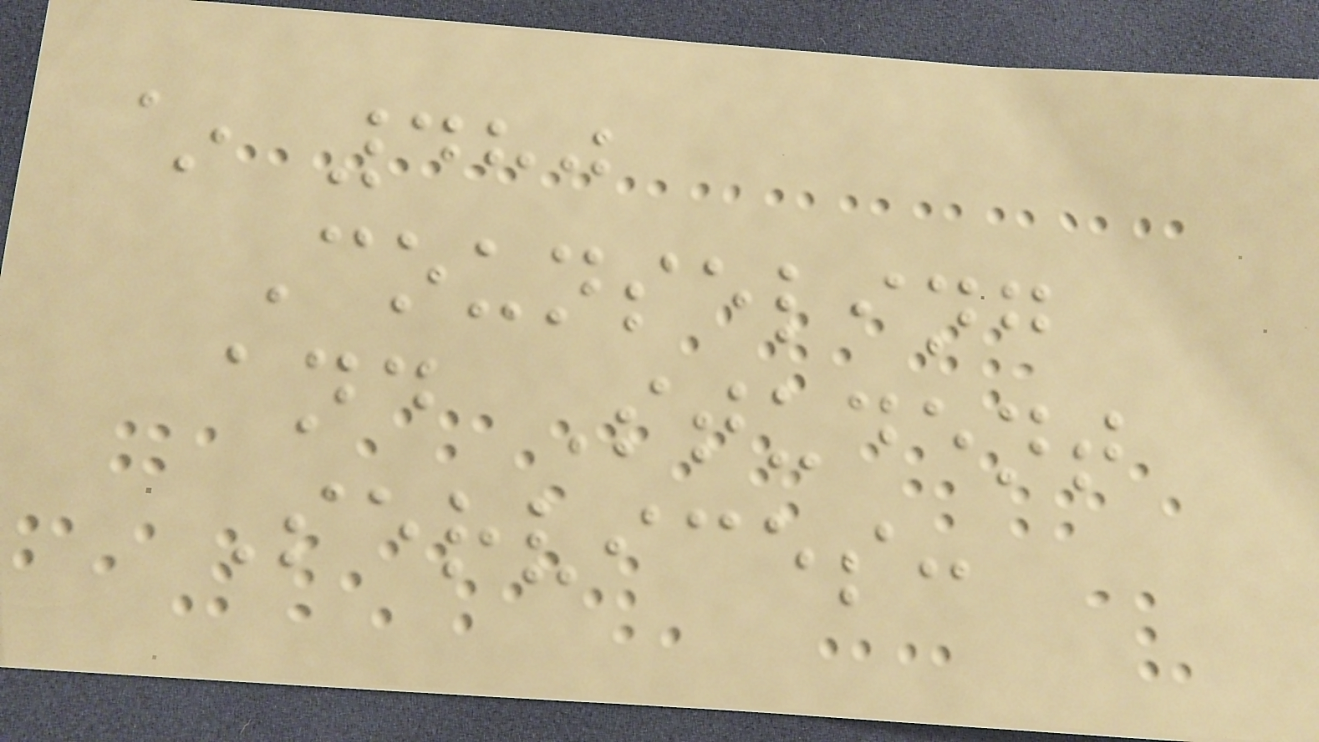~ 480
Counseling
and Student
Services:
